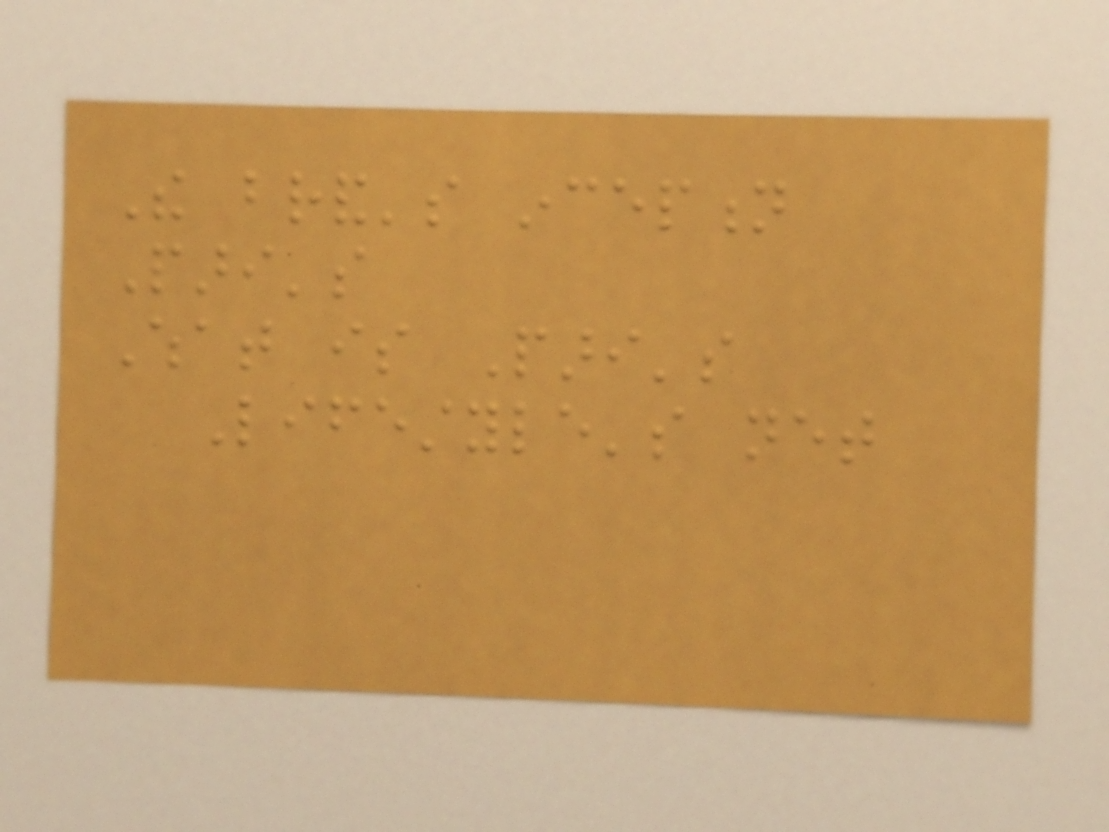The brand's inception
Pari's
What is Pari's
Lifestyle's net
